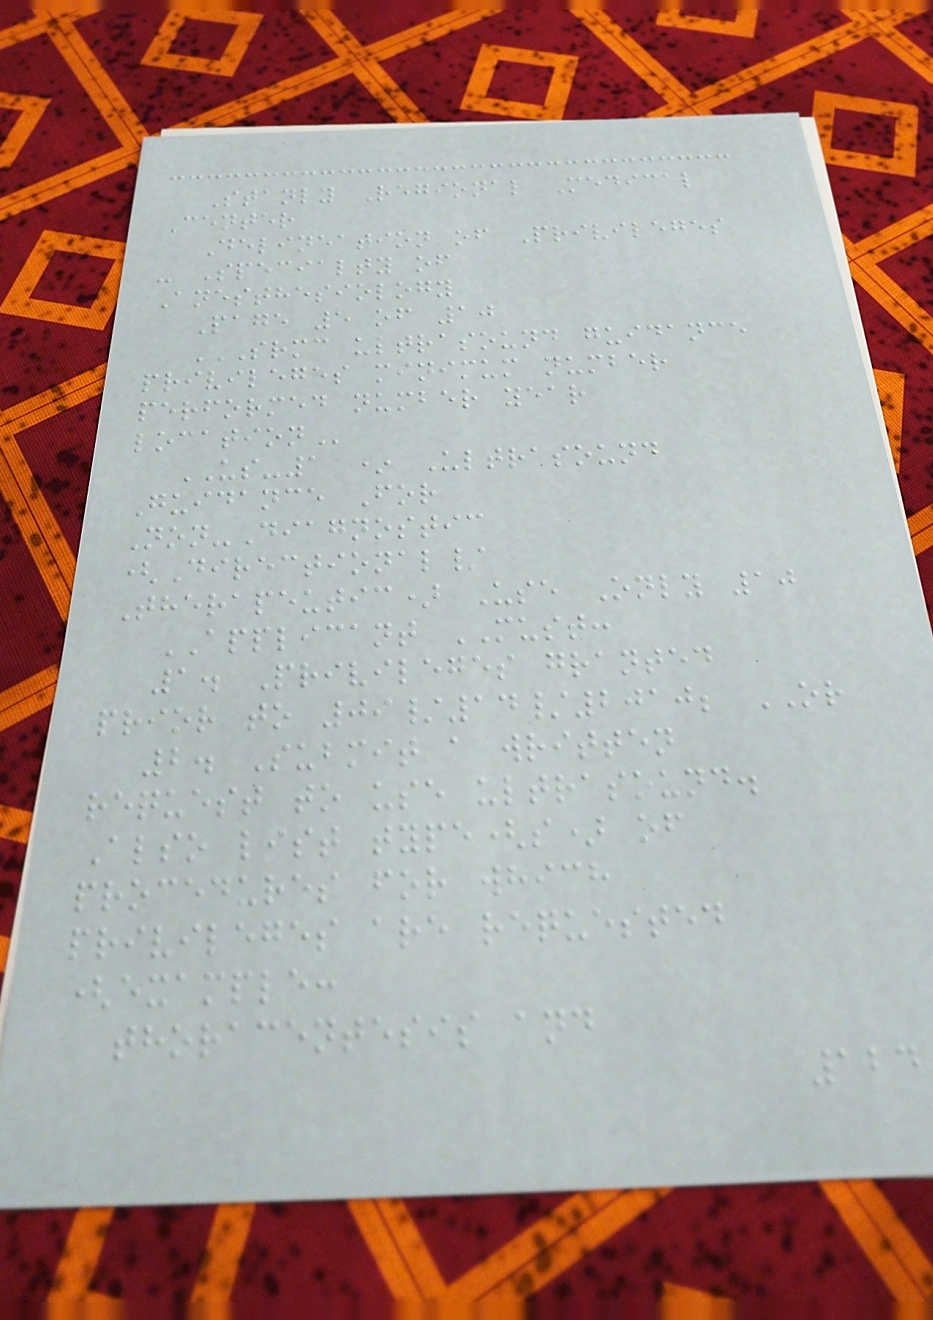Stanly Regional Medical
Center
Delineation of Privileges
- Specialty of
Anesthesiology
Page 5 of 10
SRMC ULTRASOUND GUIDANCE
PRIVILEGES MINIMUM NUMBER
PERFORMED NUMBER YEAR
LOCATION
US-1 * Ultrasound
Guidance For
Non-Diagnostic
(Directional/
Therapeutic) Use Only 10
APPLICANT MUST:
1. Privileges granted
prior to 09/14/2010; OR
2. Submit a written
request to use ultrasound.
Also list type(s) of
procedures for which
privileges are requested
(example:
thoracentesis and
124
